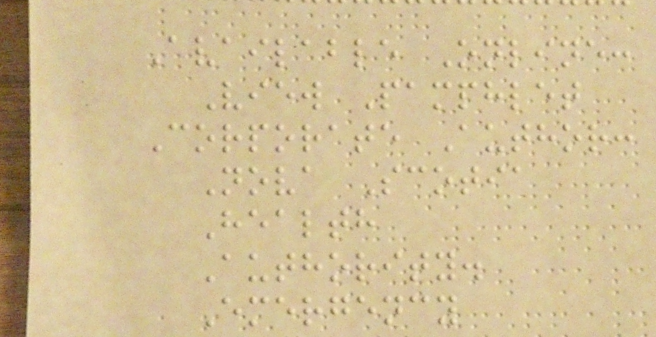Available Online:
View Pamphlet
Corporate Author:
Nova Scotia
Health
Authority.
Emergency
